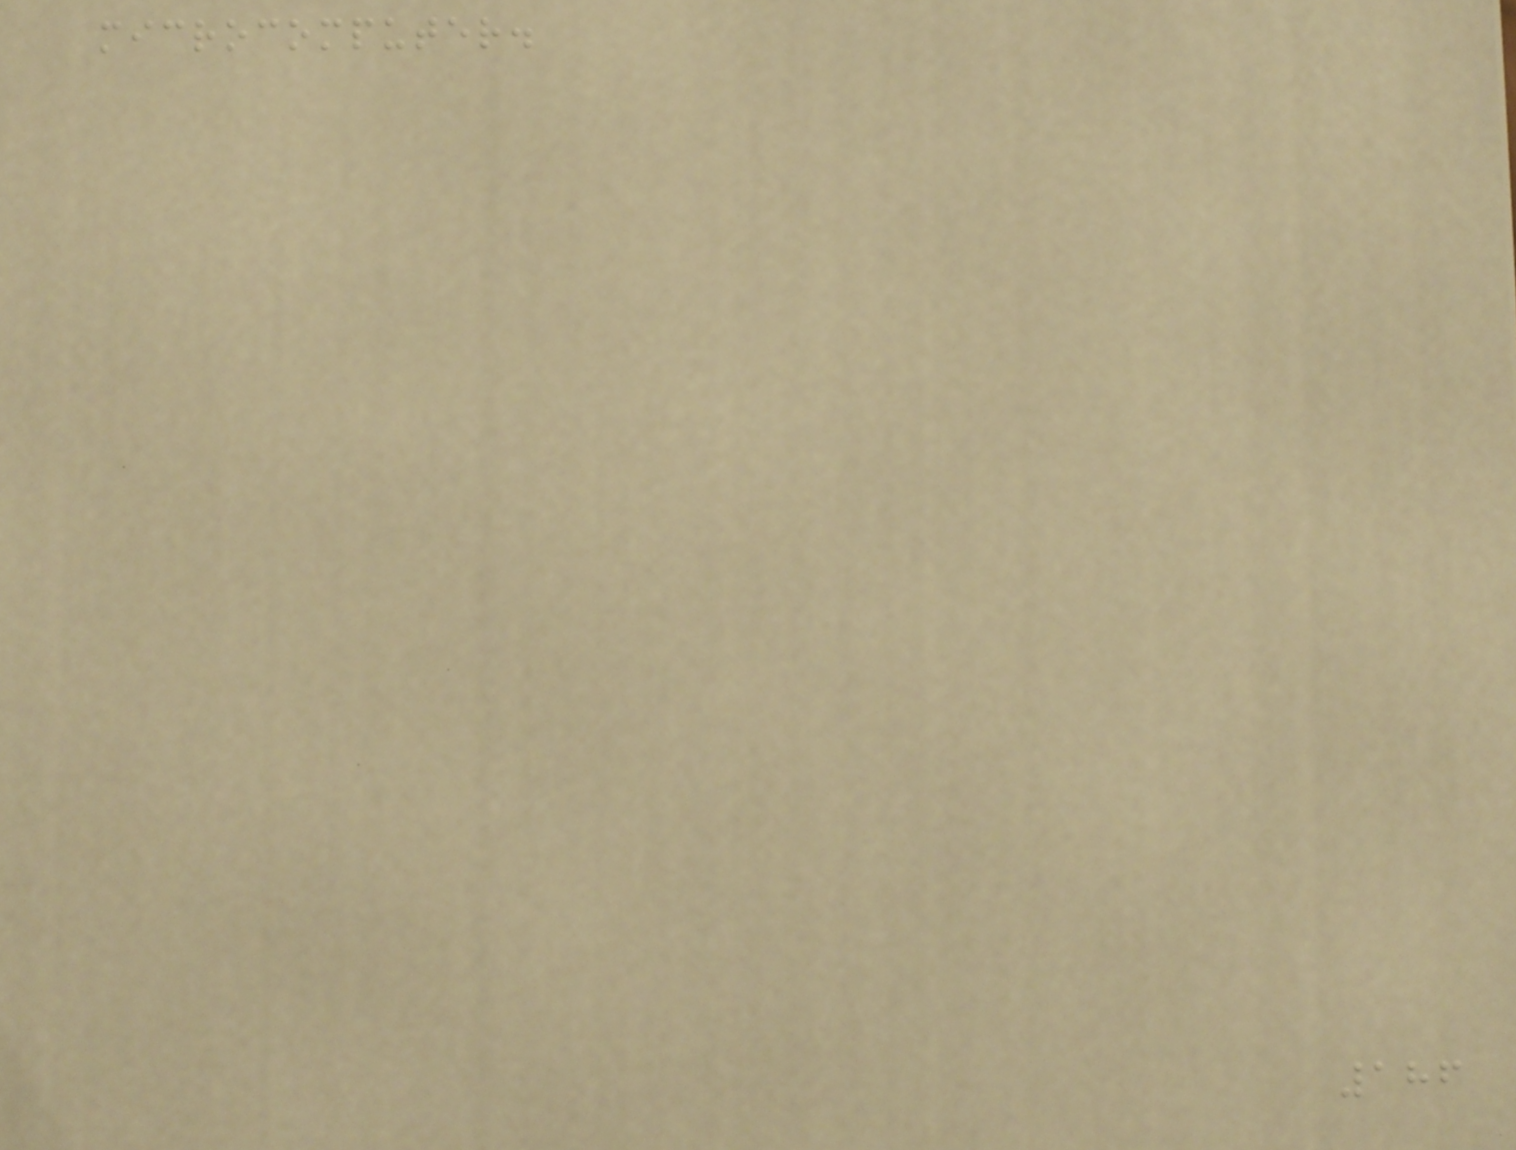microcomputer.
186
